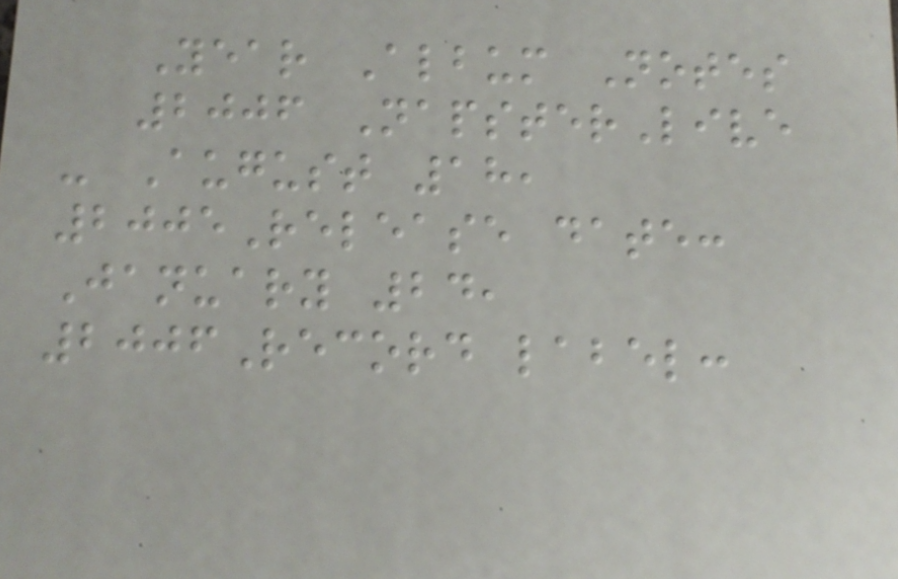Year Album Notes
2006 NapsterLive
- August 18,
2005Release date:
January 24,
2006Record label:
